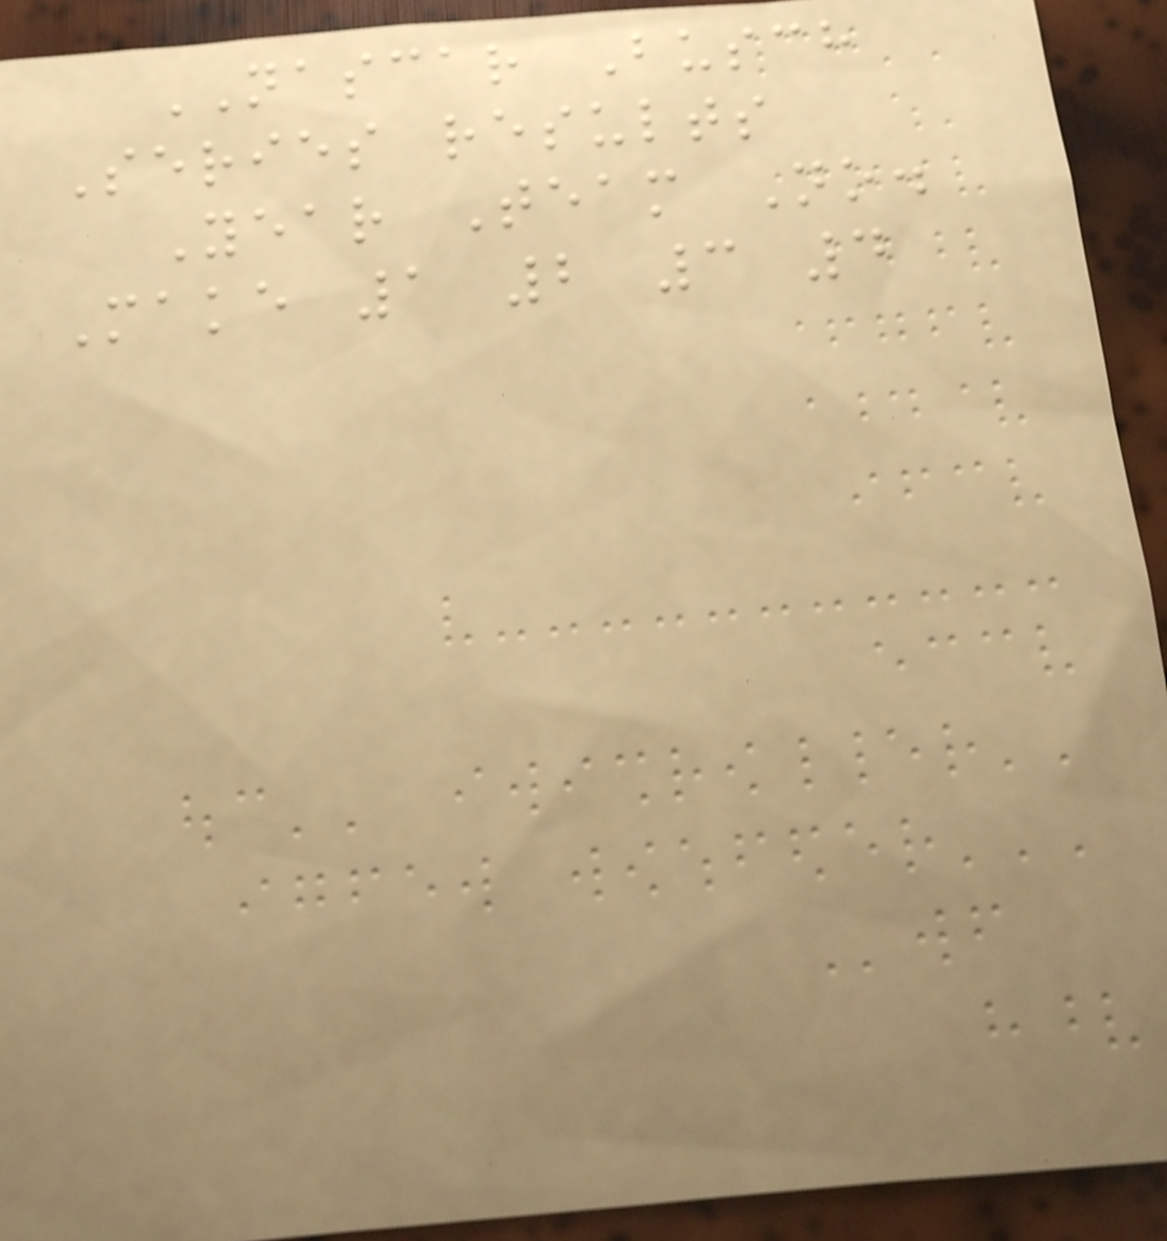NASCAR Busch
Series results
Year Team No.
Make 1 2 3 4
